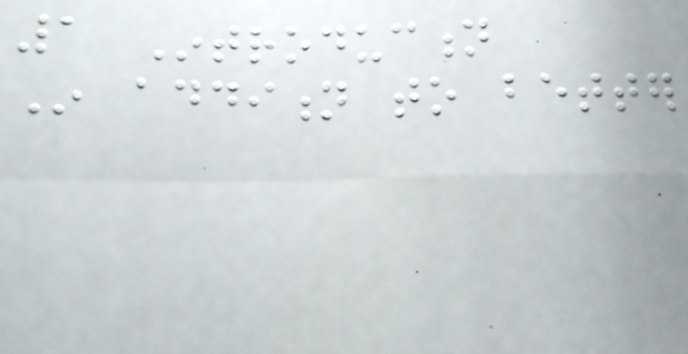1 Introduction
In addition to better
